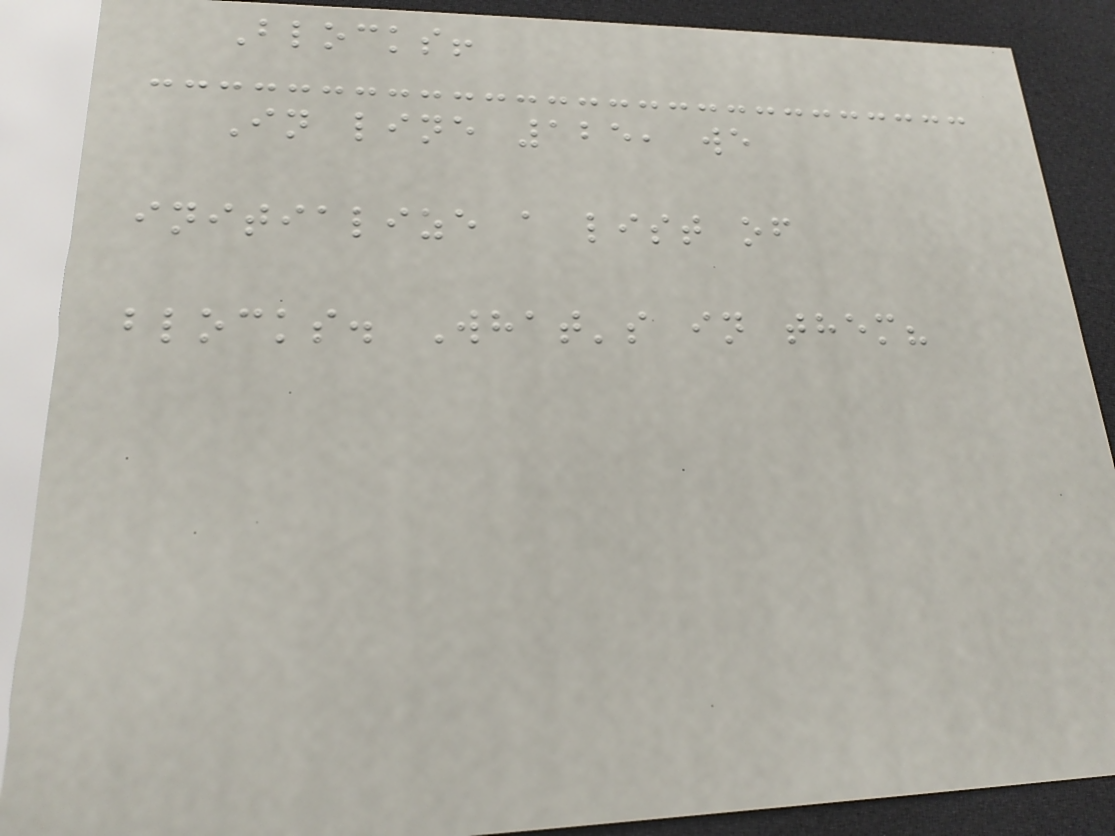Blocks!
In line 125, we
initialize a list of
blocks. What's in them?
